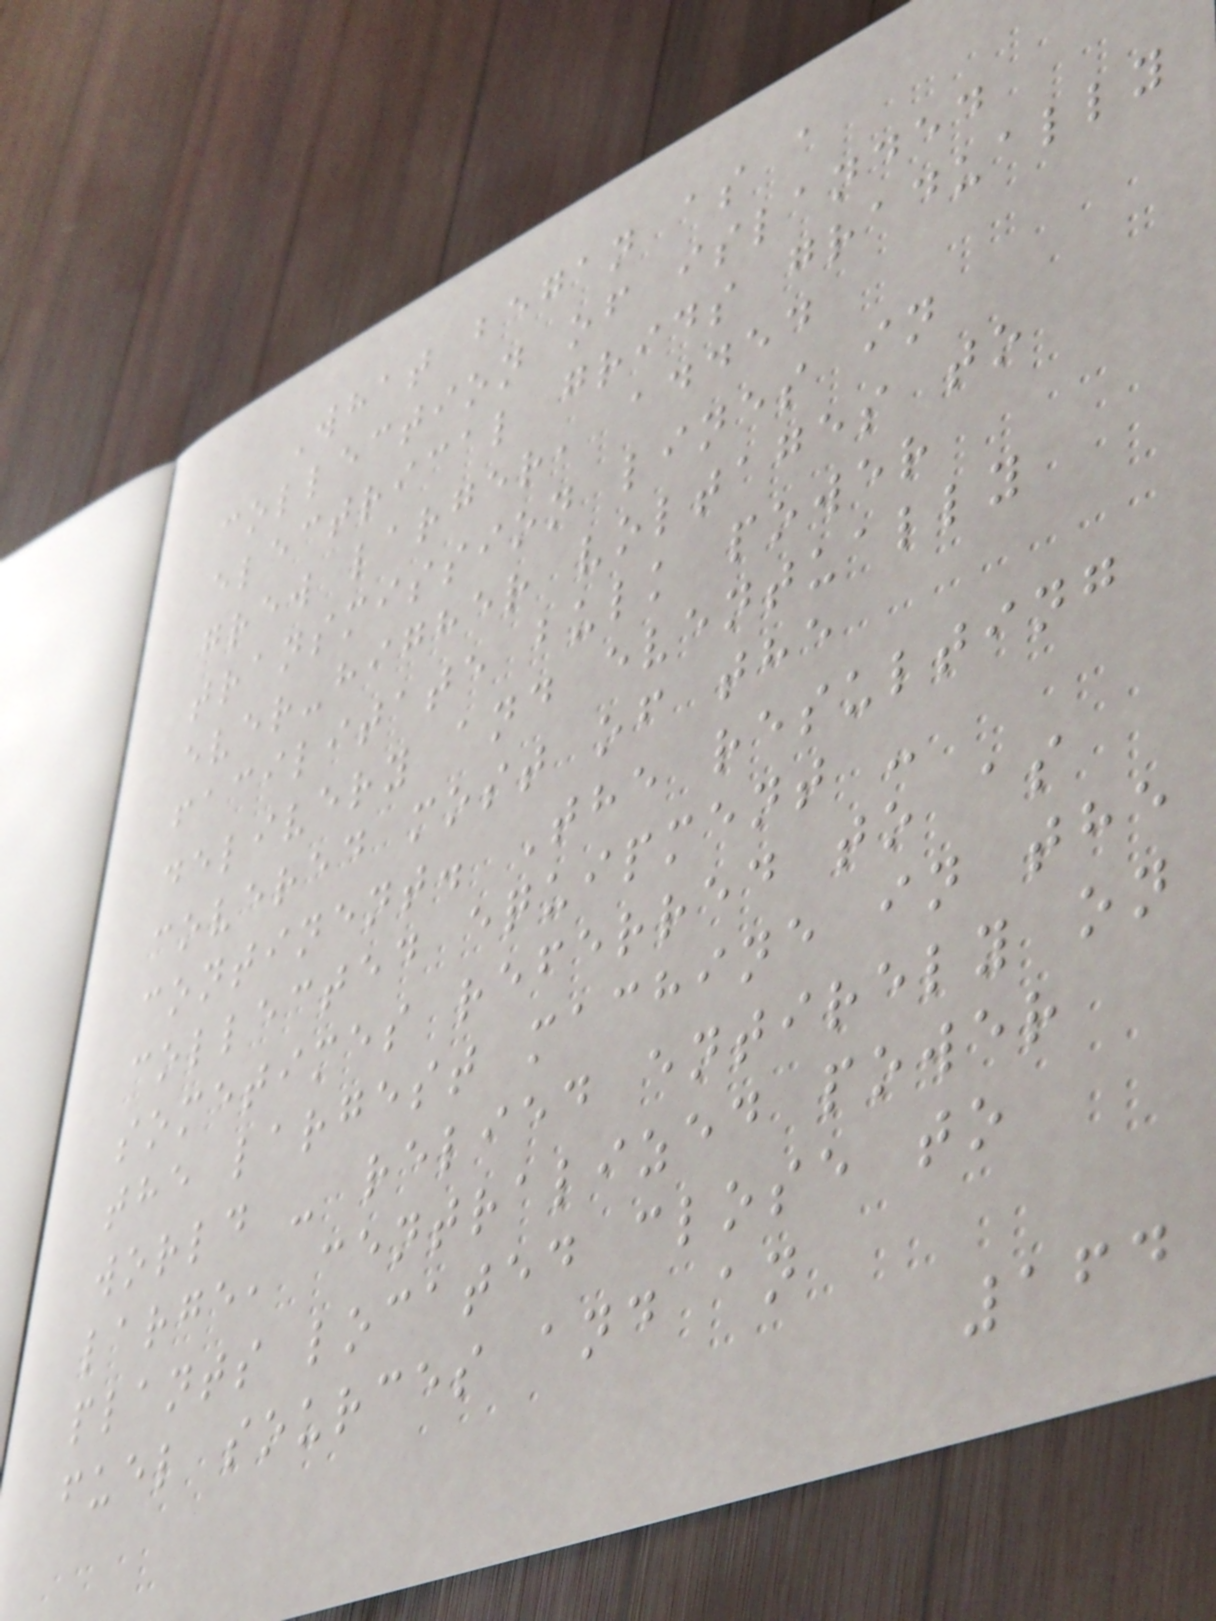What began as a
collection of islanded
electrical grids gradually
grew larger, added
transmission lines in
ever-higher voltages to
facilitate bulk power
delivery and eventually
covered most of the
continent. The resulting
collected equipment -
sometimes referred to as
the largest machine in the
world - relied entirely on
large, centralized power
plants located close to
fuel sources and an
164
